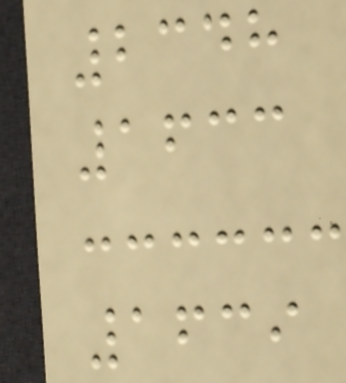2348
1633
1639
